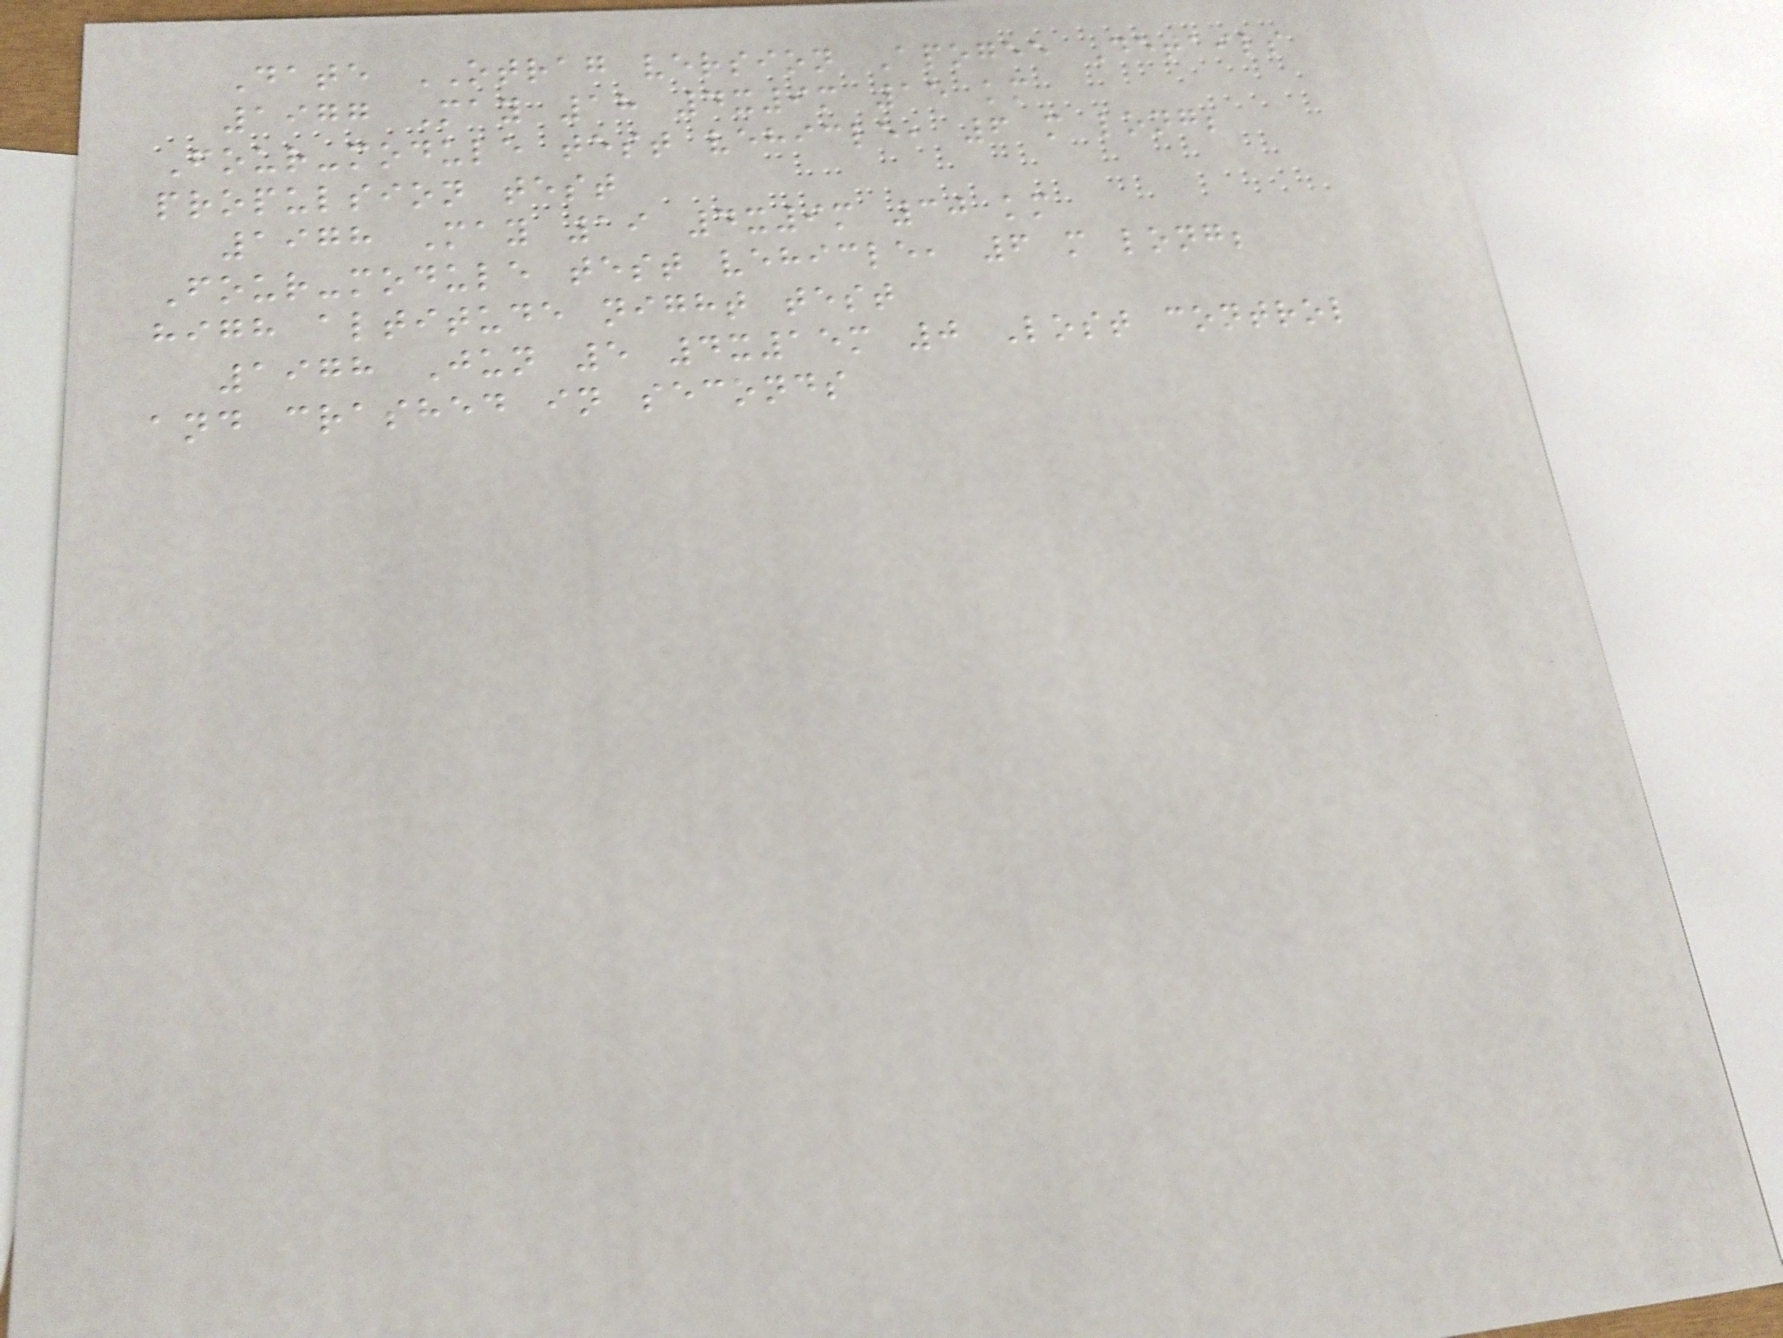Date OTRAG version Apogee Details
1977 May 18 4x9m 15 km
Four-module test vehicle, 6 m long;
propulsion test
1978 May 19 4x9m 30 km
Four-module test vehicle, 6 m long;
high altitude night test
1978 Jun 5 4x15m 0 Lost control
and crashed in seconds
